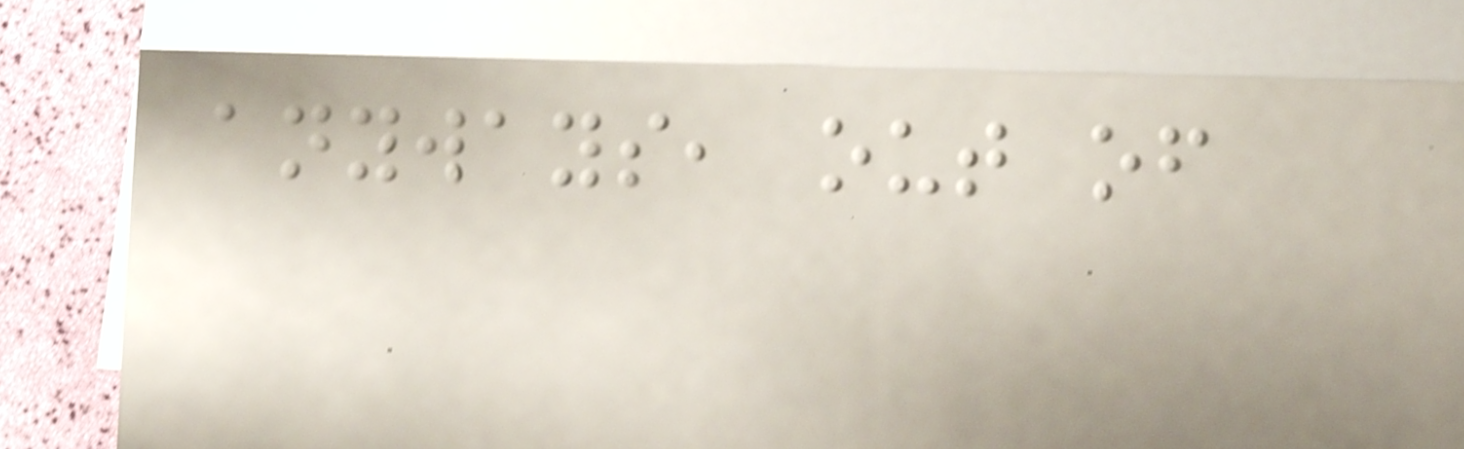anyways, out of
